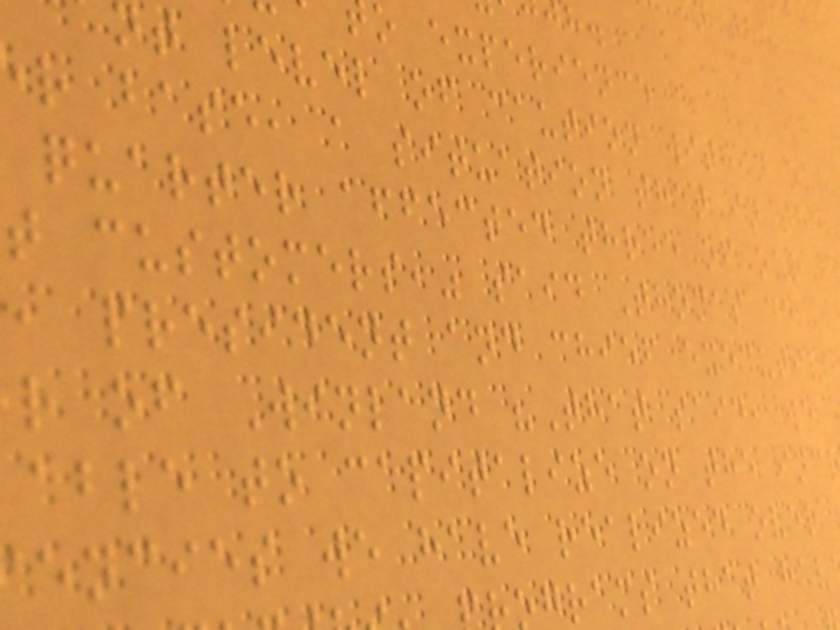o experience a
t level of caution within our
r base, a situation that in the
quarter affected three of our f
t customers," said Thomas de
, president and chief executive
r of Winland "That said, we
able to capitalize on the inc
encies we have realized over
grams that hav
